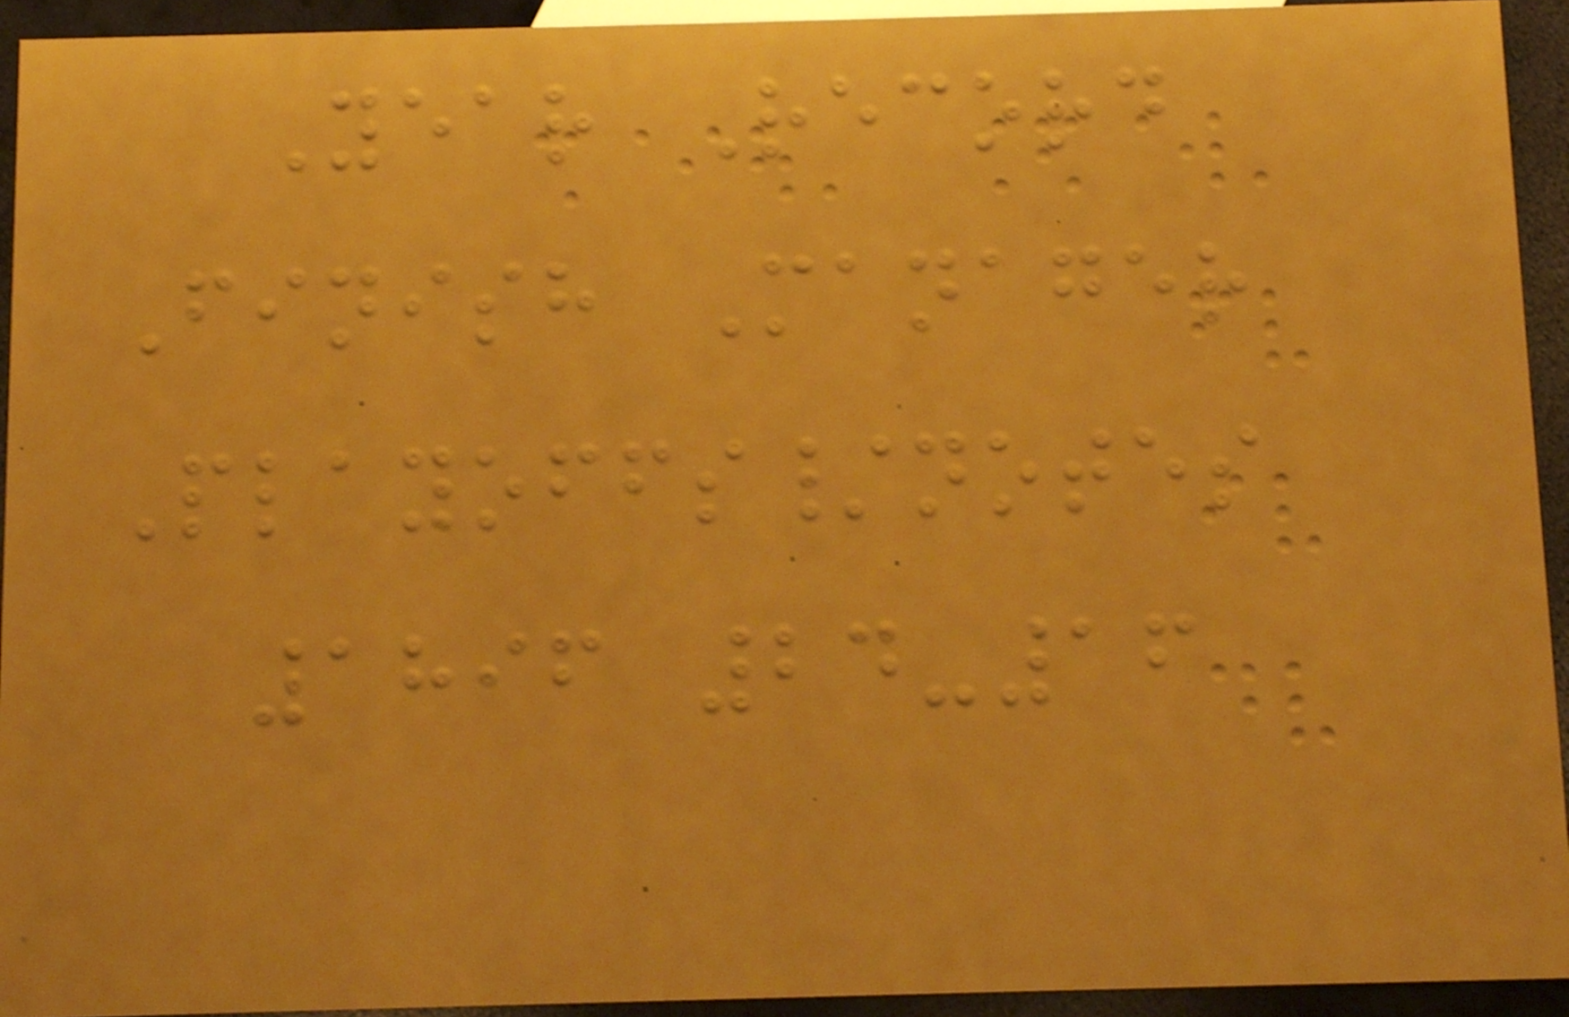Year Record
Finish Manager
Playoffs/notes
1896 24-16
